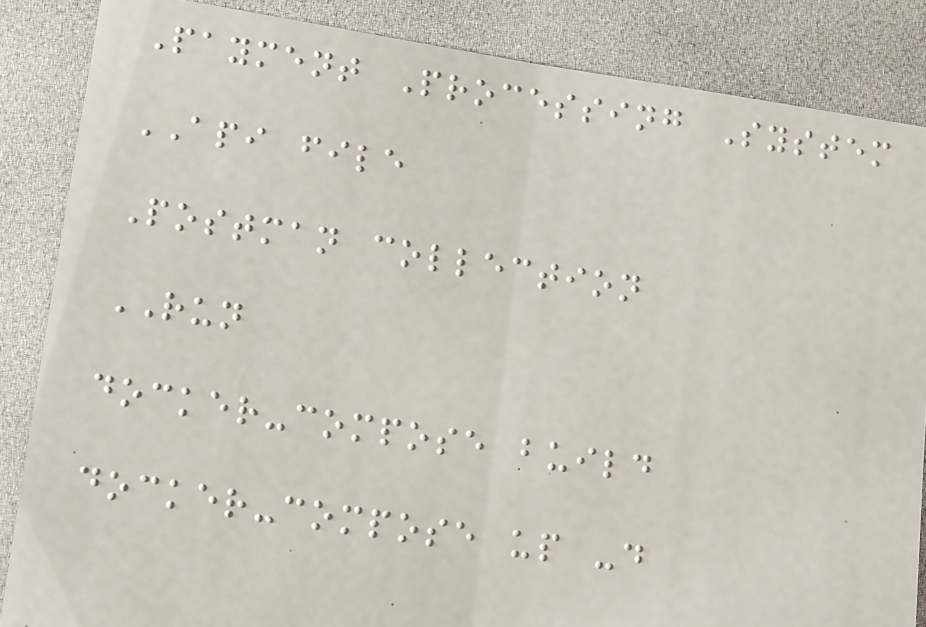Payment Processing System
API file
Postman collection
RUN
docker-compose build
docker-compose up -d
